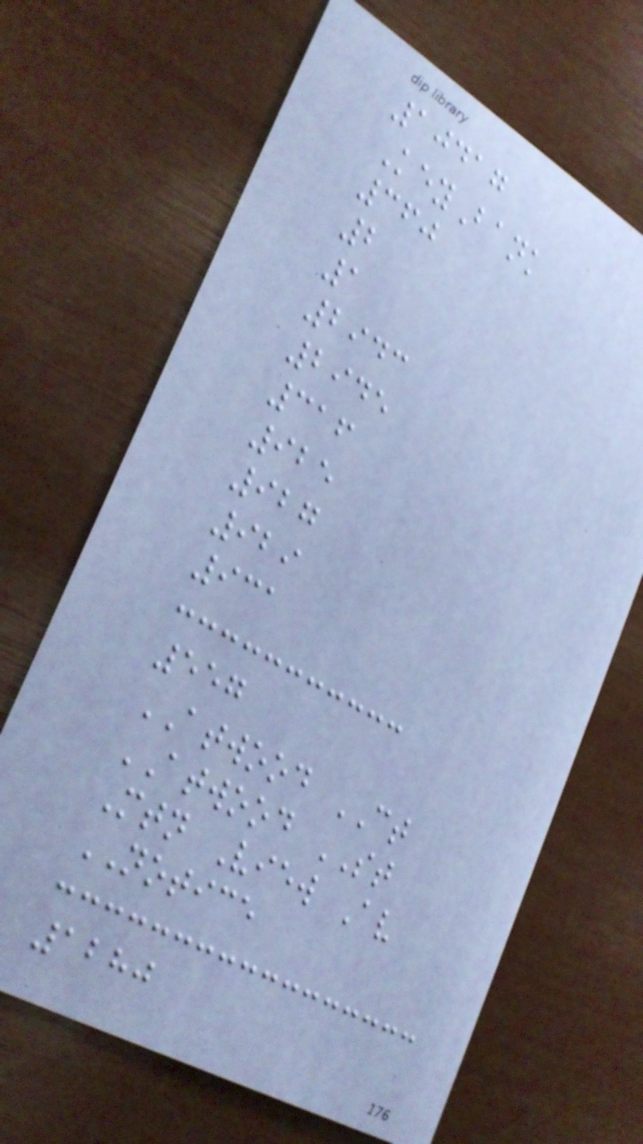10417
KeyBank
360
2
1
2943
2945
316
925
927
929
931
557
ATWOOD CT
ATWOOD ST
Mtn View Av
NOTICE
1280
